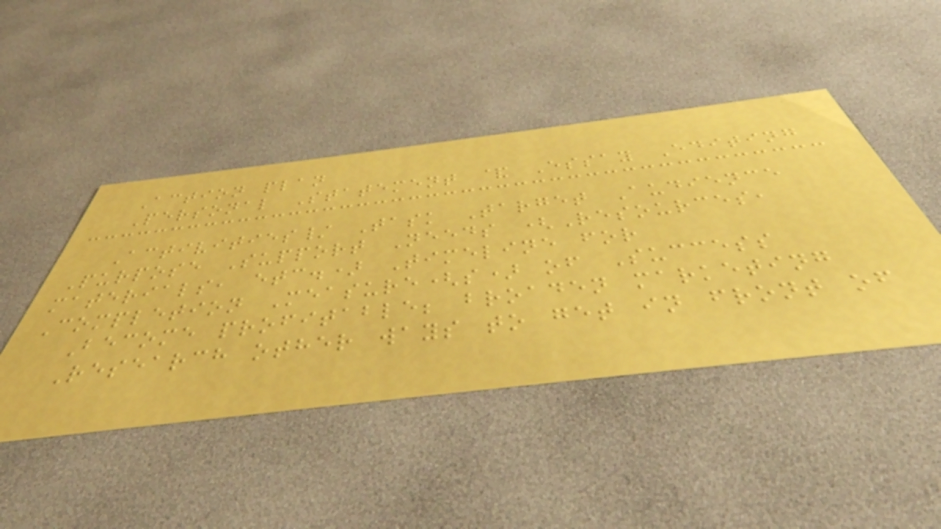Action plan
Personal Statement & Essay Editing
Activities/ Task Target Audience
Purpose Support Needs (Resources,
materials, etc.) Timeline for
Completion Measure(s) of Success
Become profitable; broaden marketing
Research other ways to get in front of
